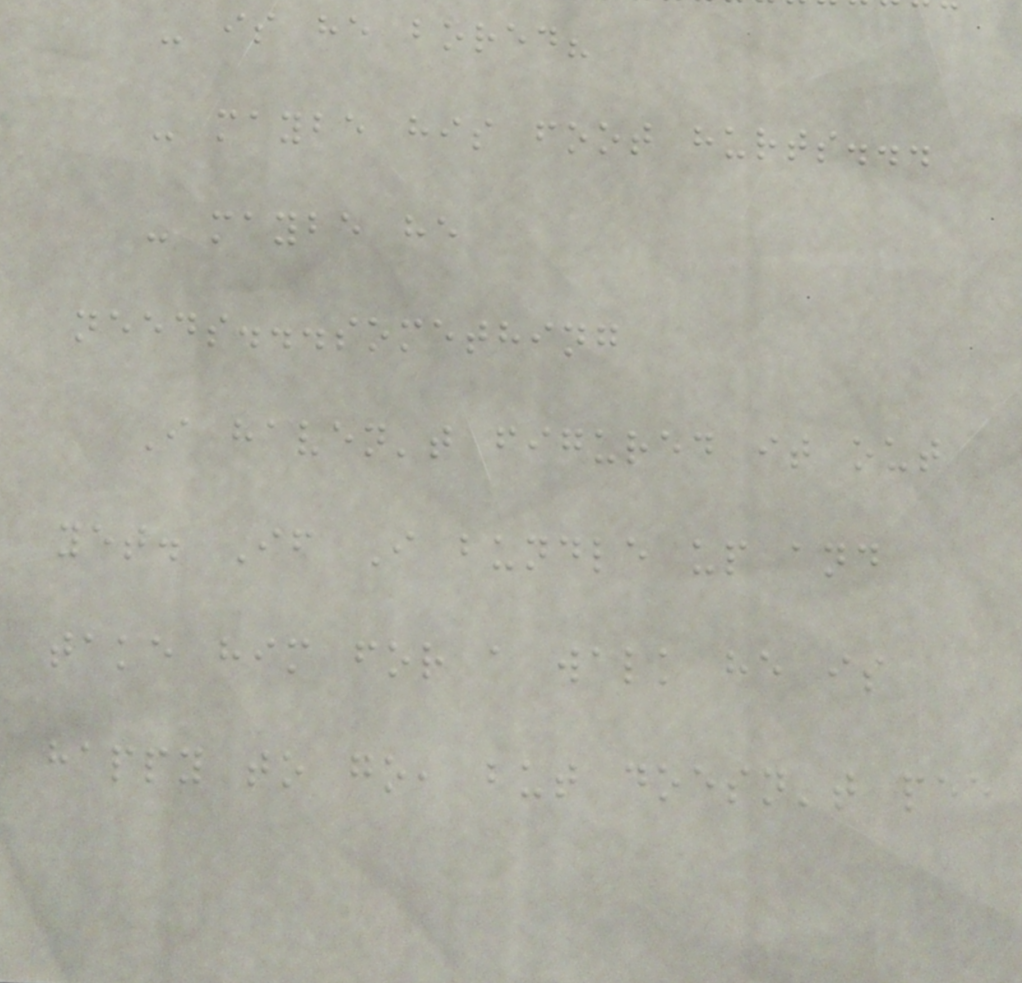- is he bored?
- maybe his foot hurts...
- maybe he
needs...something
I haven't figured it out
yet. If I bundle up and
take him for a walk he is
happy to go, but doesn't pee
